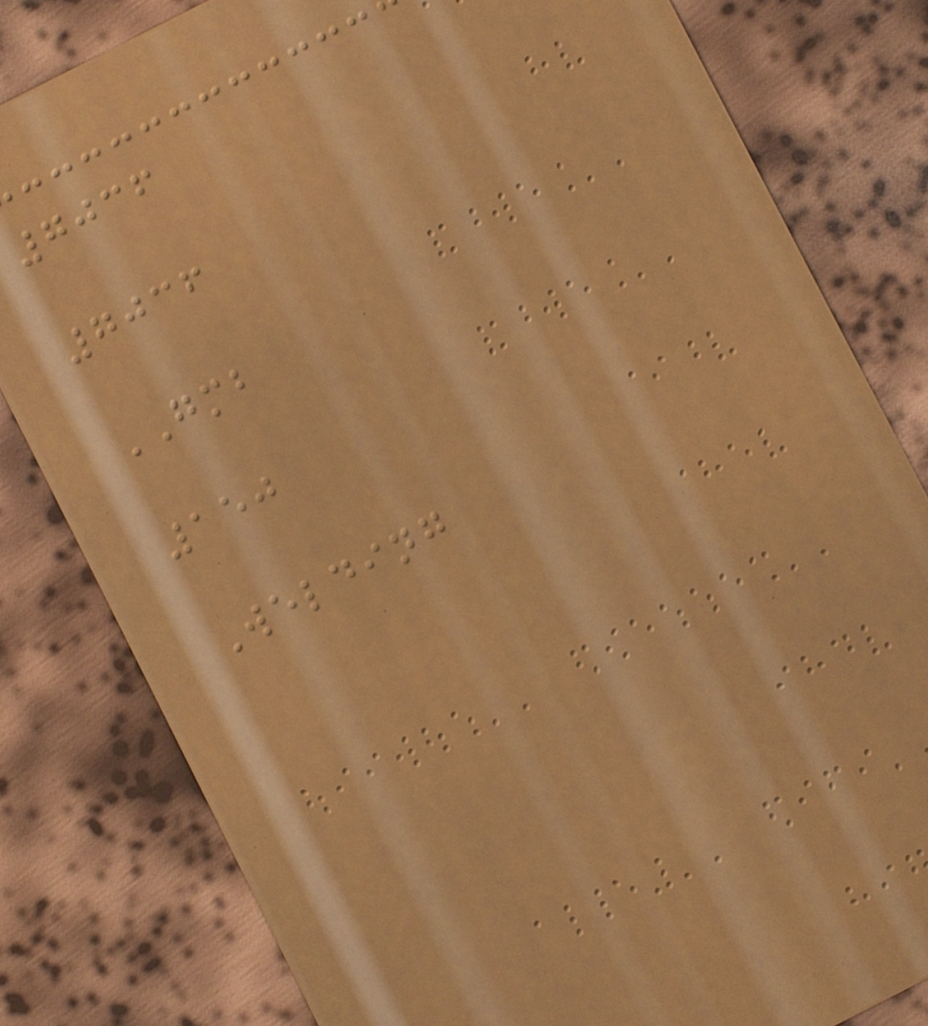7036
7036
GMB
150
Welding
